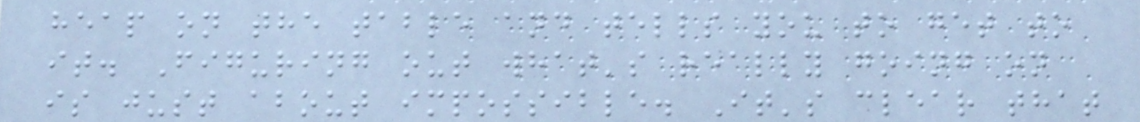heap on the table and tells you to get to
it. Figuring out what's really going on
is just about impossible. It's clear that
